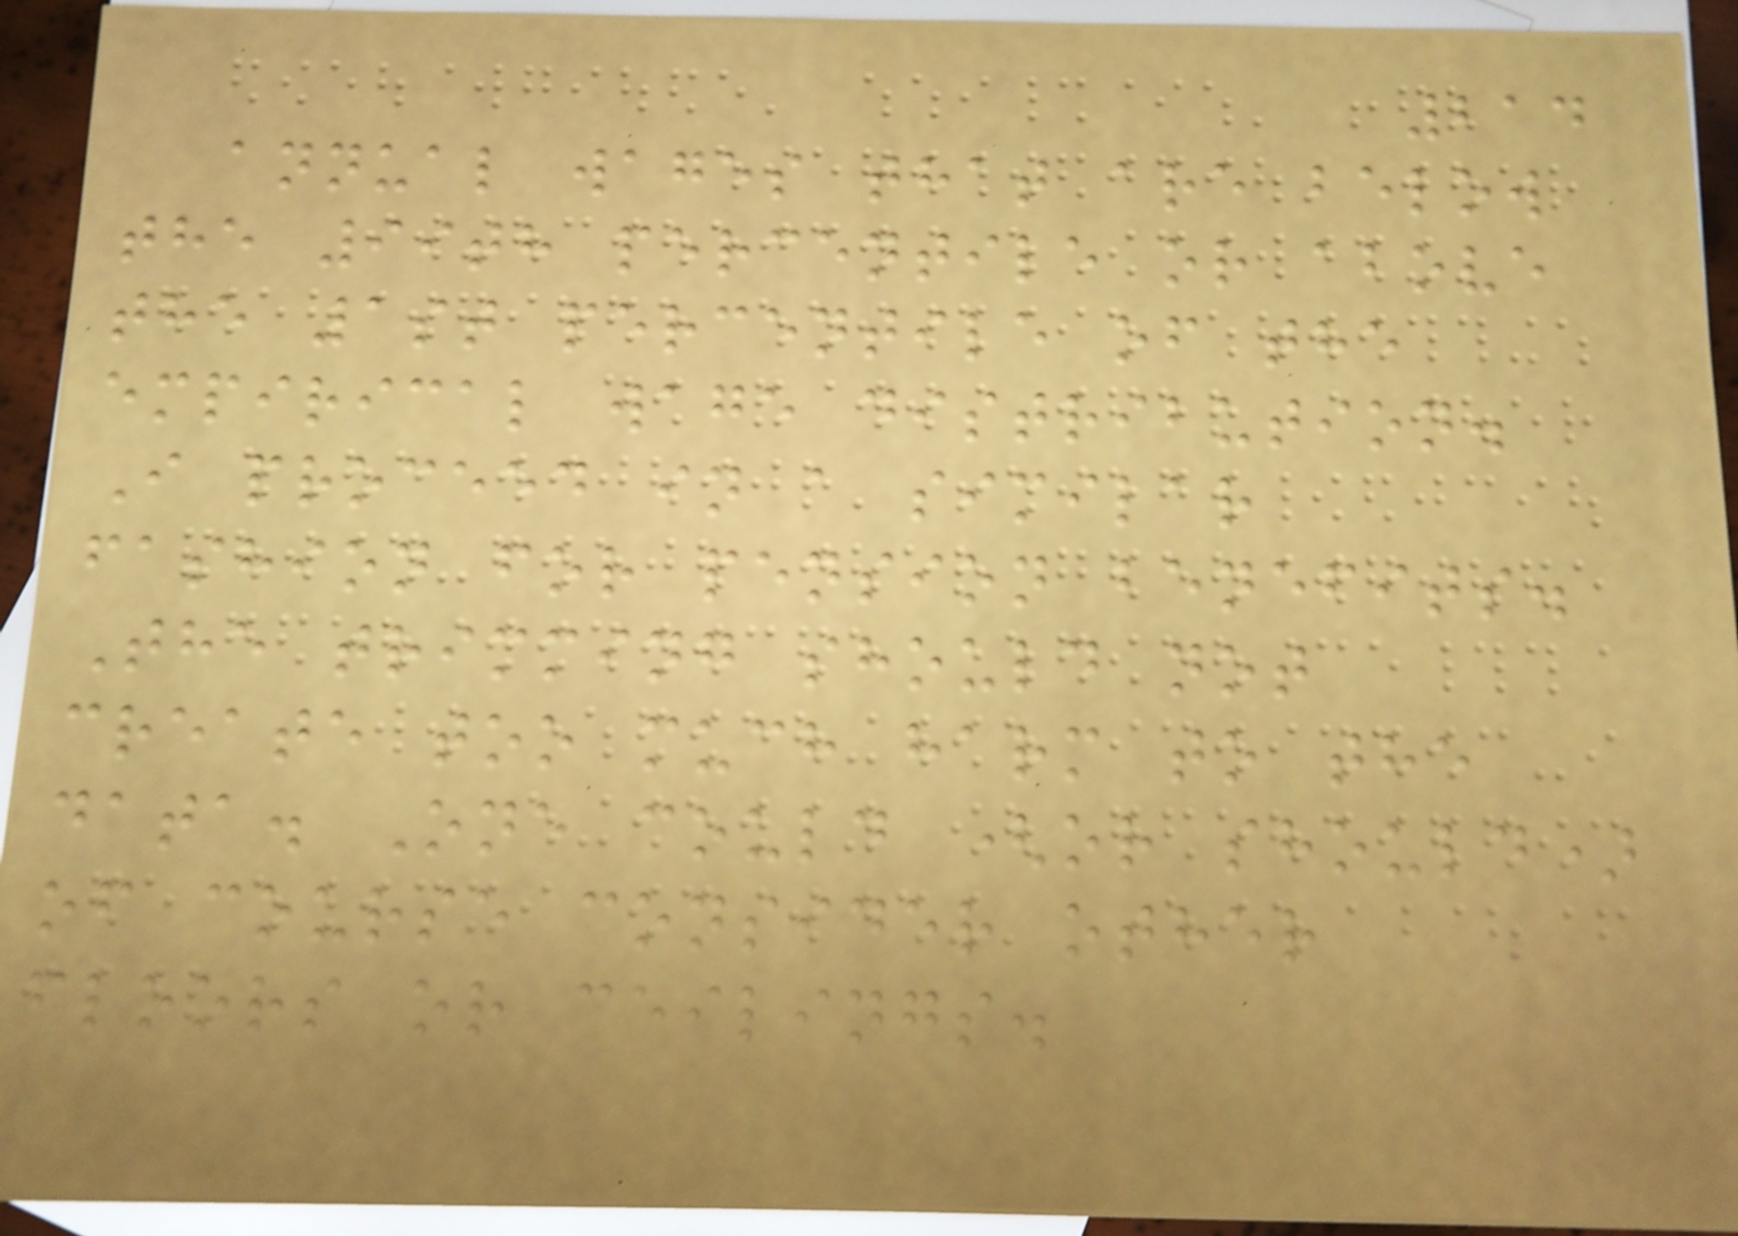214
annual wages that are below
the 99th percentile or above
the 1st percentile of the
empirical wage distribution.
I proceed in a similar
fashion for pension benefits.
The trimming should not
create too much harm to the
data. One could (or should)
of course consider other
floors or ceilings.
